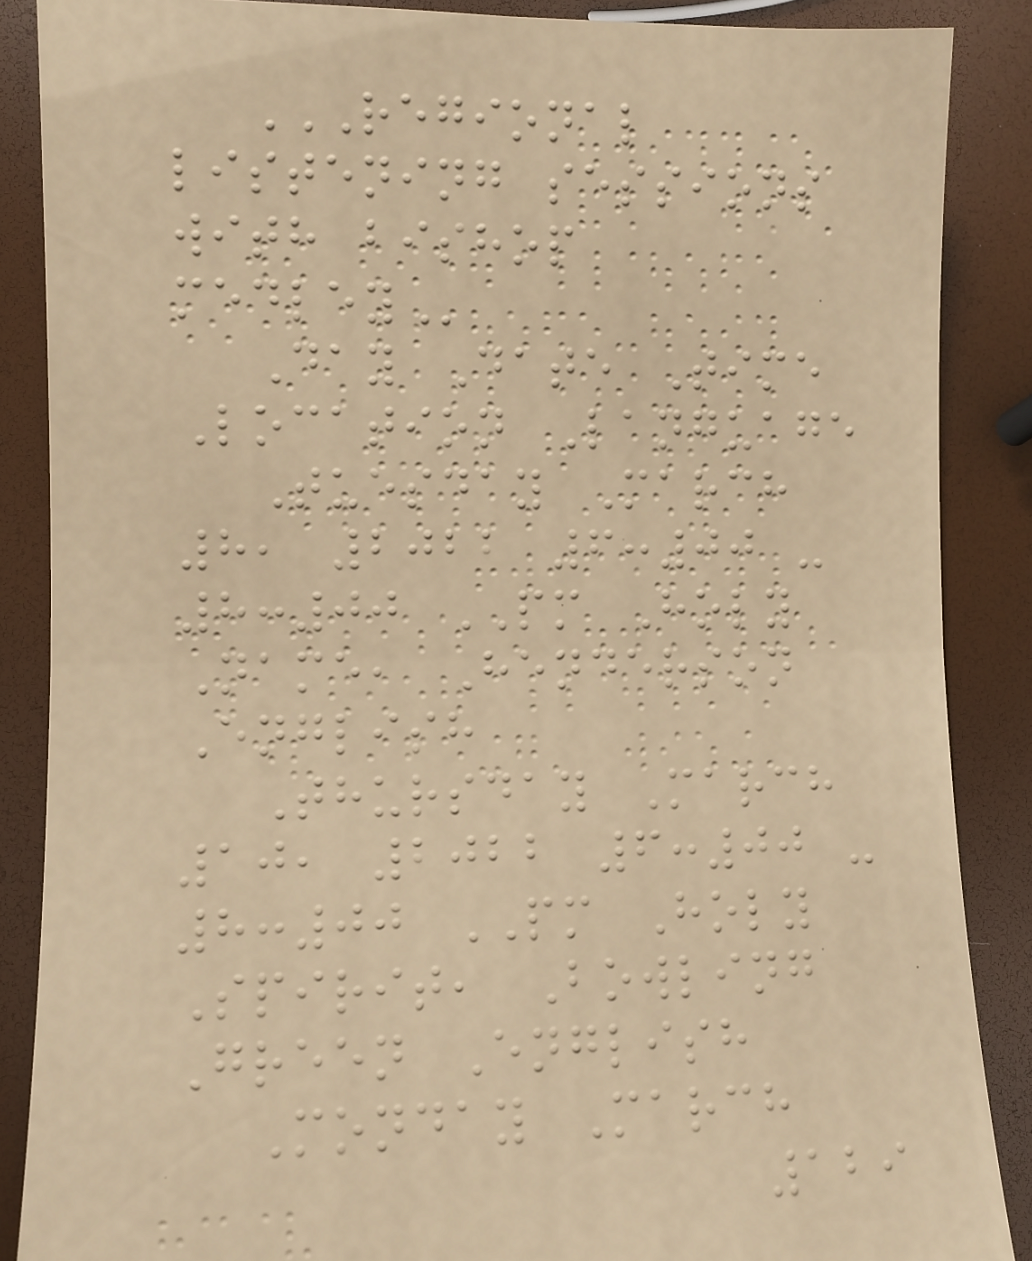REGIONAL
LISTENING SESSIONS
WITH BISHOP
MEDLEY
Day Date Time
Location Language
Tuesday March
8, 2022 6:00 -
8:00 PM Holy
Name, Henderson
English
Thursday March
10, 2022 6:00 -
8:00 PM Holy
Spirit, Bowling
Green English
Monday March
129
